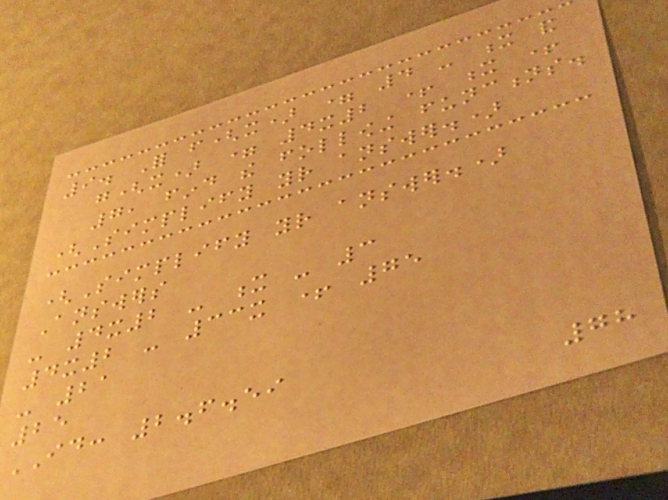9. For f(x) = 4 - x and
g(x) = 4x2 + x +
7, find the following functions.
(Simplify your answer.)
(Simplify your answer.)
Answers
- 4x2 - x - 3
4x2 - 33x + 75
- 21
25
ID: 2.6.59
78
